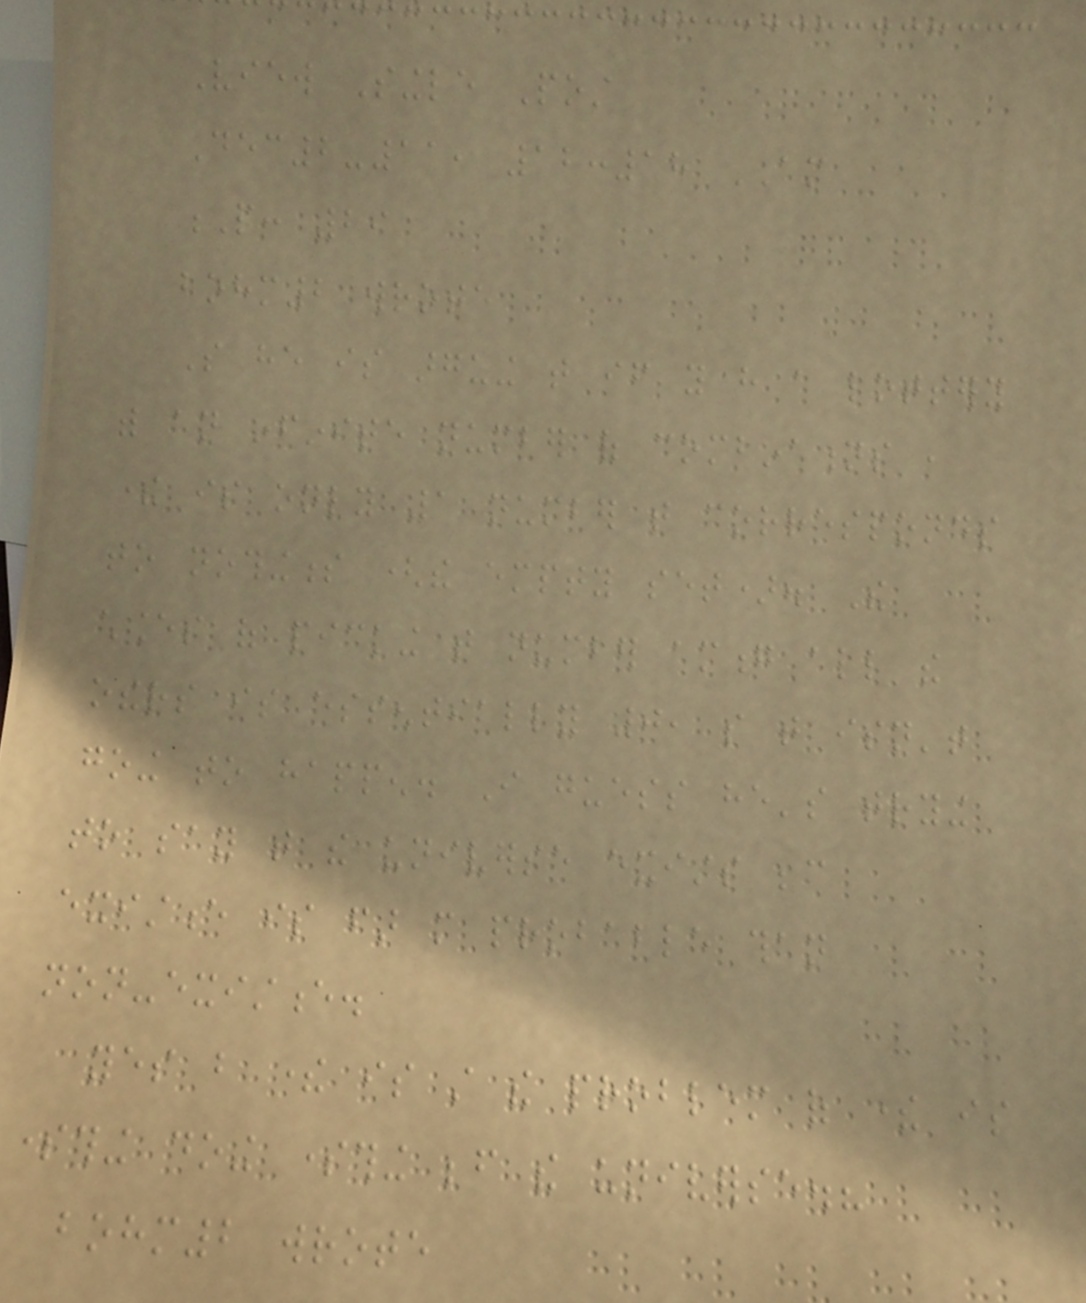View Single Post
Dec2-11, 12:18 AM
P: 29
bohm2 wrote
So he is arguing that if you have a lottery
with an infinite number of combinations ,
there is only 1 number that corresponds
to nothingness (the empty set). The
chances of picking that number among all the
others is essentially 0, so that isn't
going to happen. I guess he's trying
to say that the universe exists because
existence is far more probable than
non-existence.
yes but there is still the problem of there is
something doing something before the universe.?
bohm2 wrote
